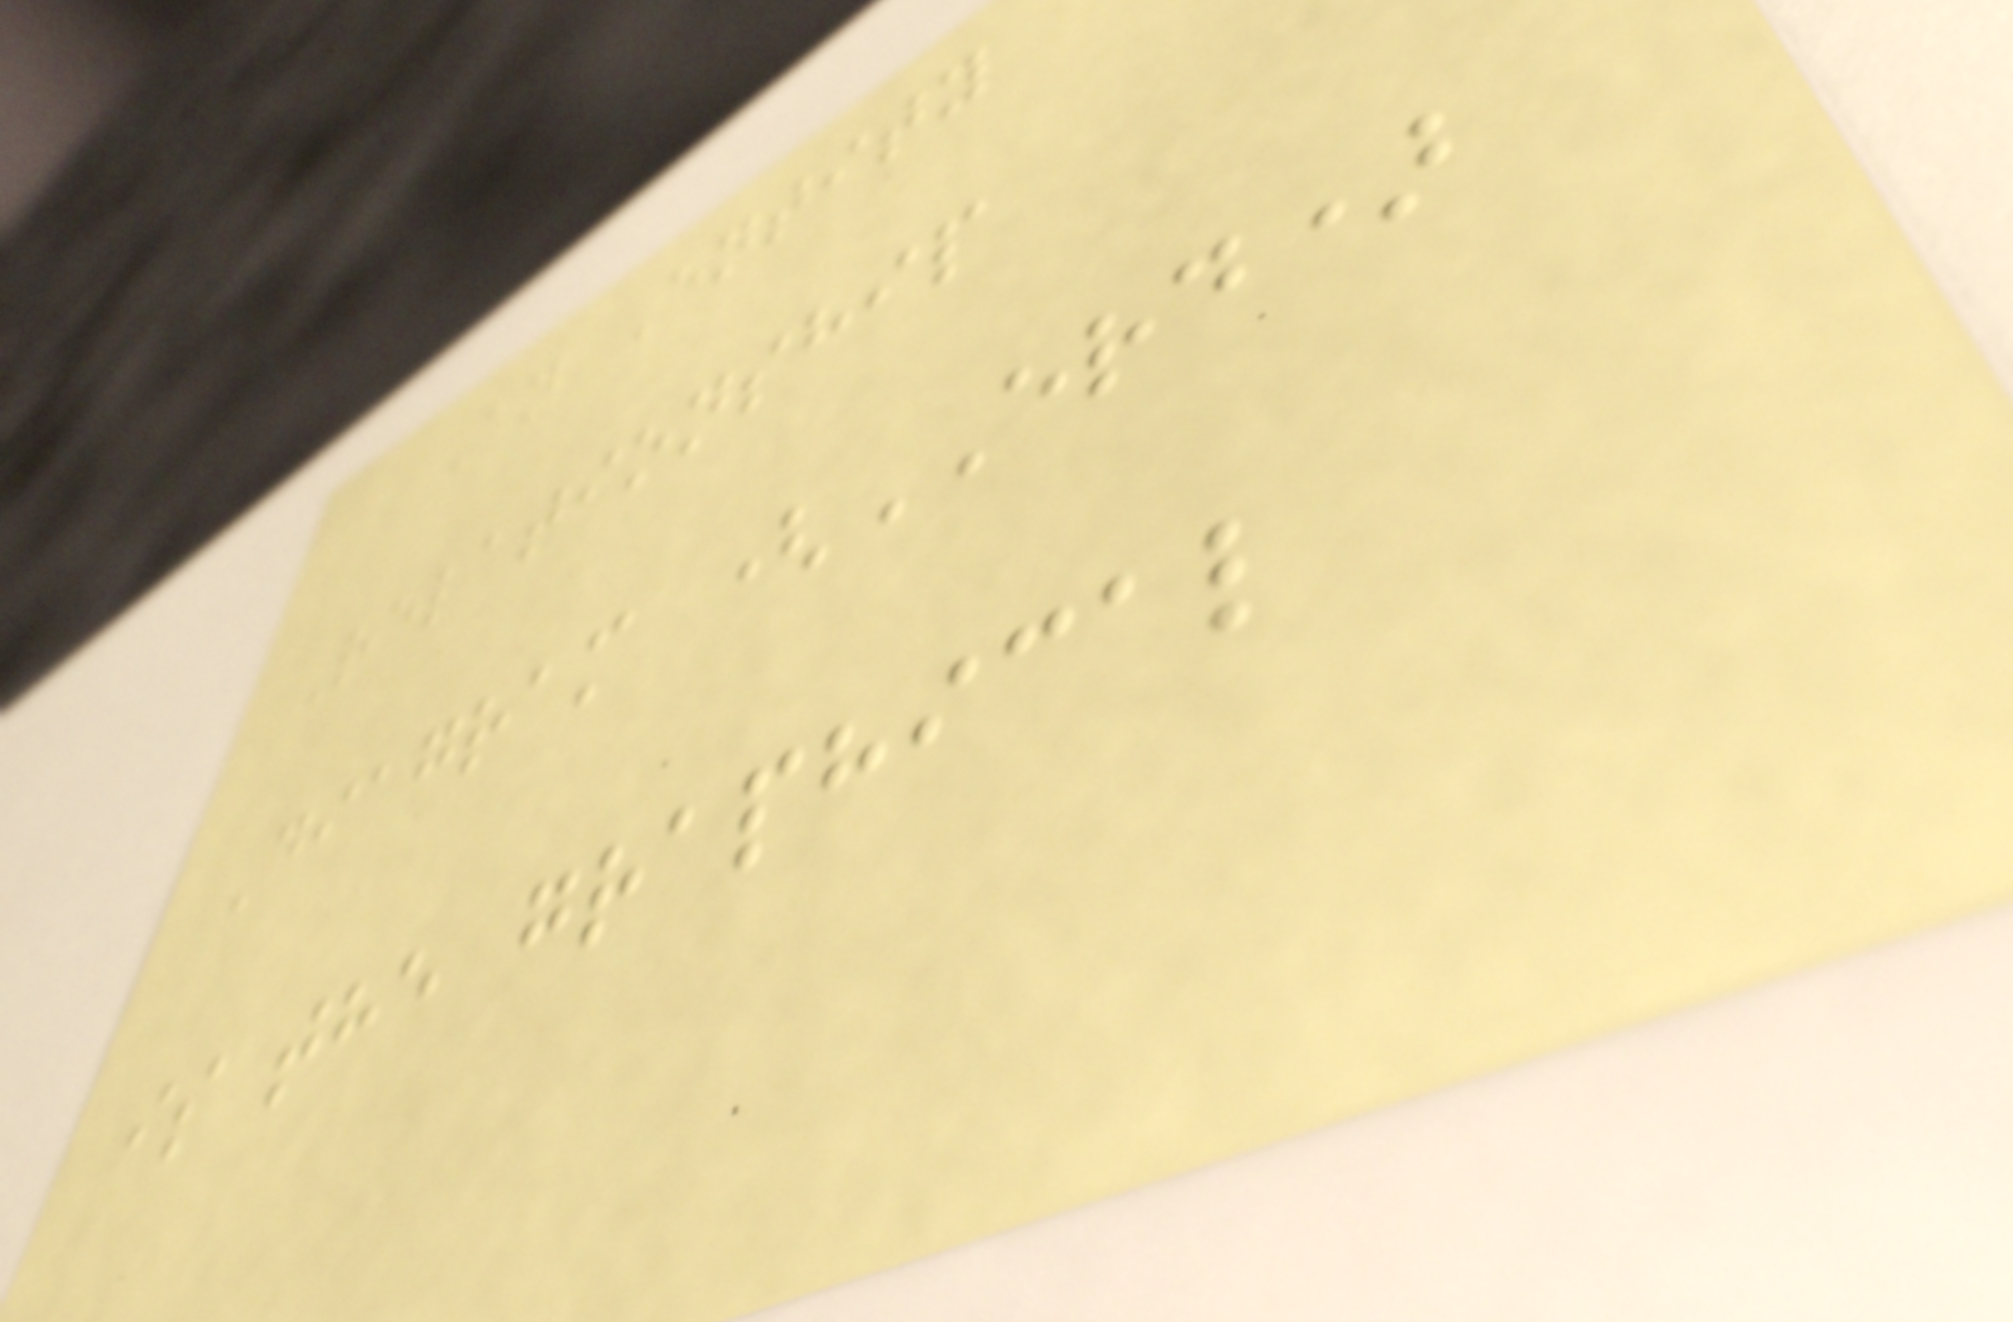An Entity
Relationship
Diagram (ERD)
is the graphical
